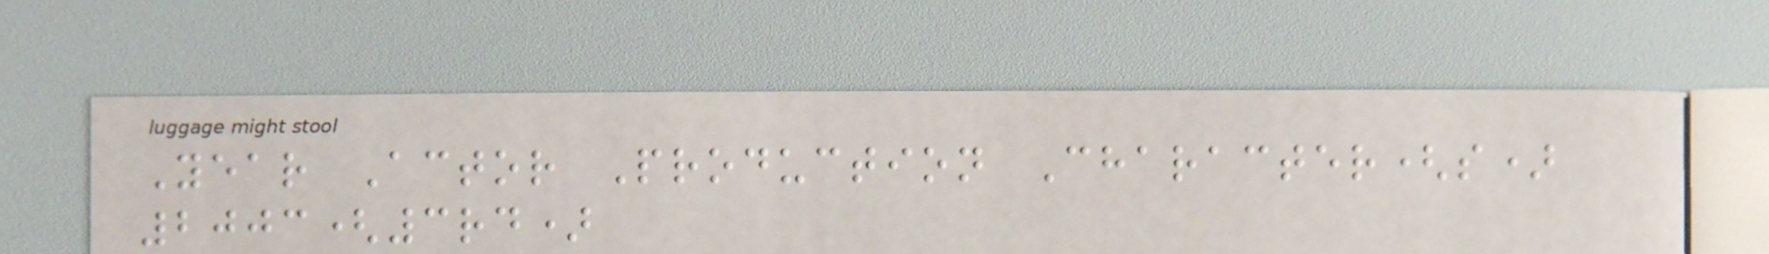Year Actor Production Character(s)
2003(3rd)
